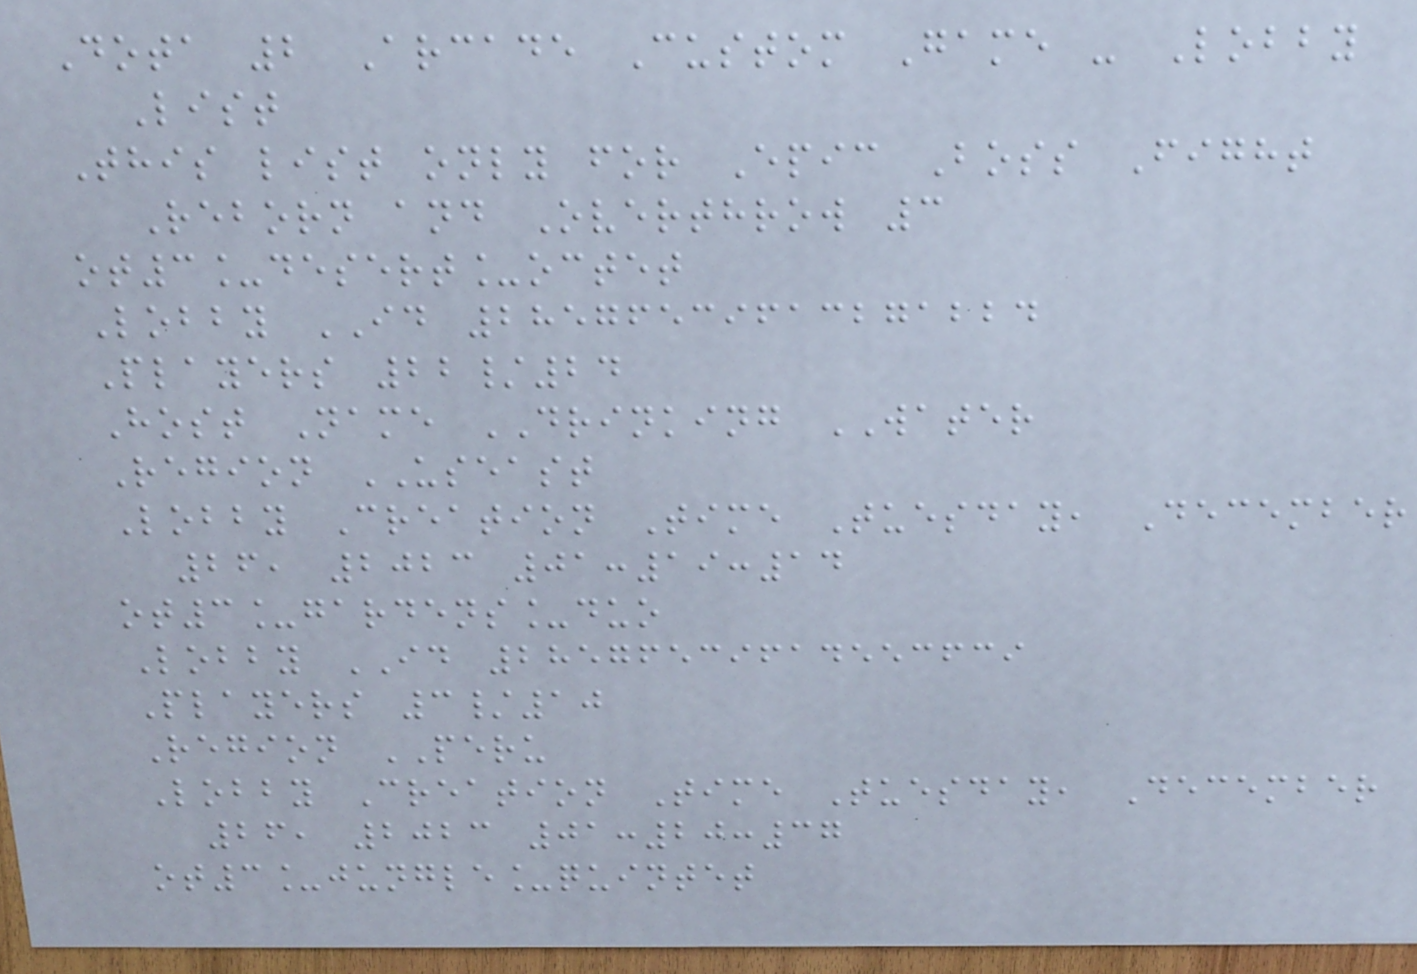Dota 2 Arcade Custom Game - Lobby
List
This list only for Epic Boss Fight
Reborn and Overthrow 3
ot3_desert_octet
Lobby ID 28576539613271224
Players 22/24
Host Name DRINKING WATER
Region USEAST
Lobby Creation Time Tuesday, December
26, 2023 01:19:14
ot3_gardens_duo
Lobby ID 28576539614553639
Players 3/10
Region PERU
Lobby Creation Time Tuesday, December
26, 2023 01:20:37
ot3_jungle_quintet
